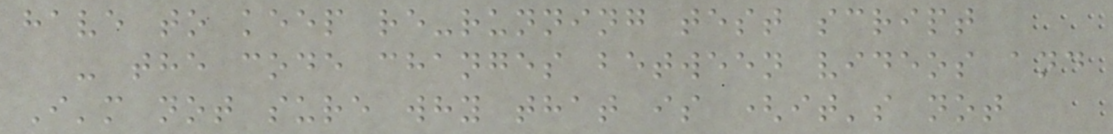have to keep re-running test script
- the code changes between videos and
I'm not sure why that is (it's not
